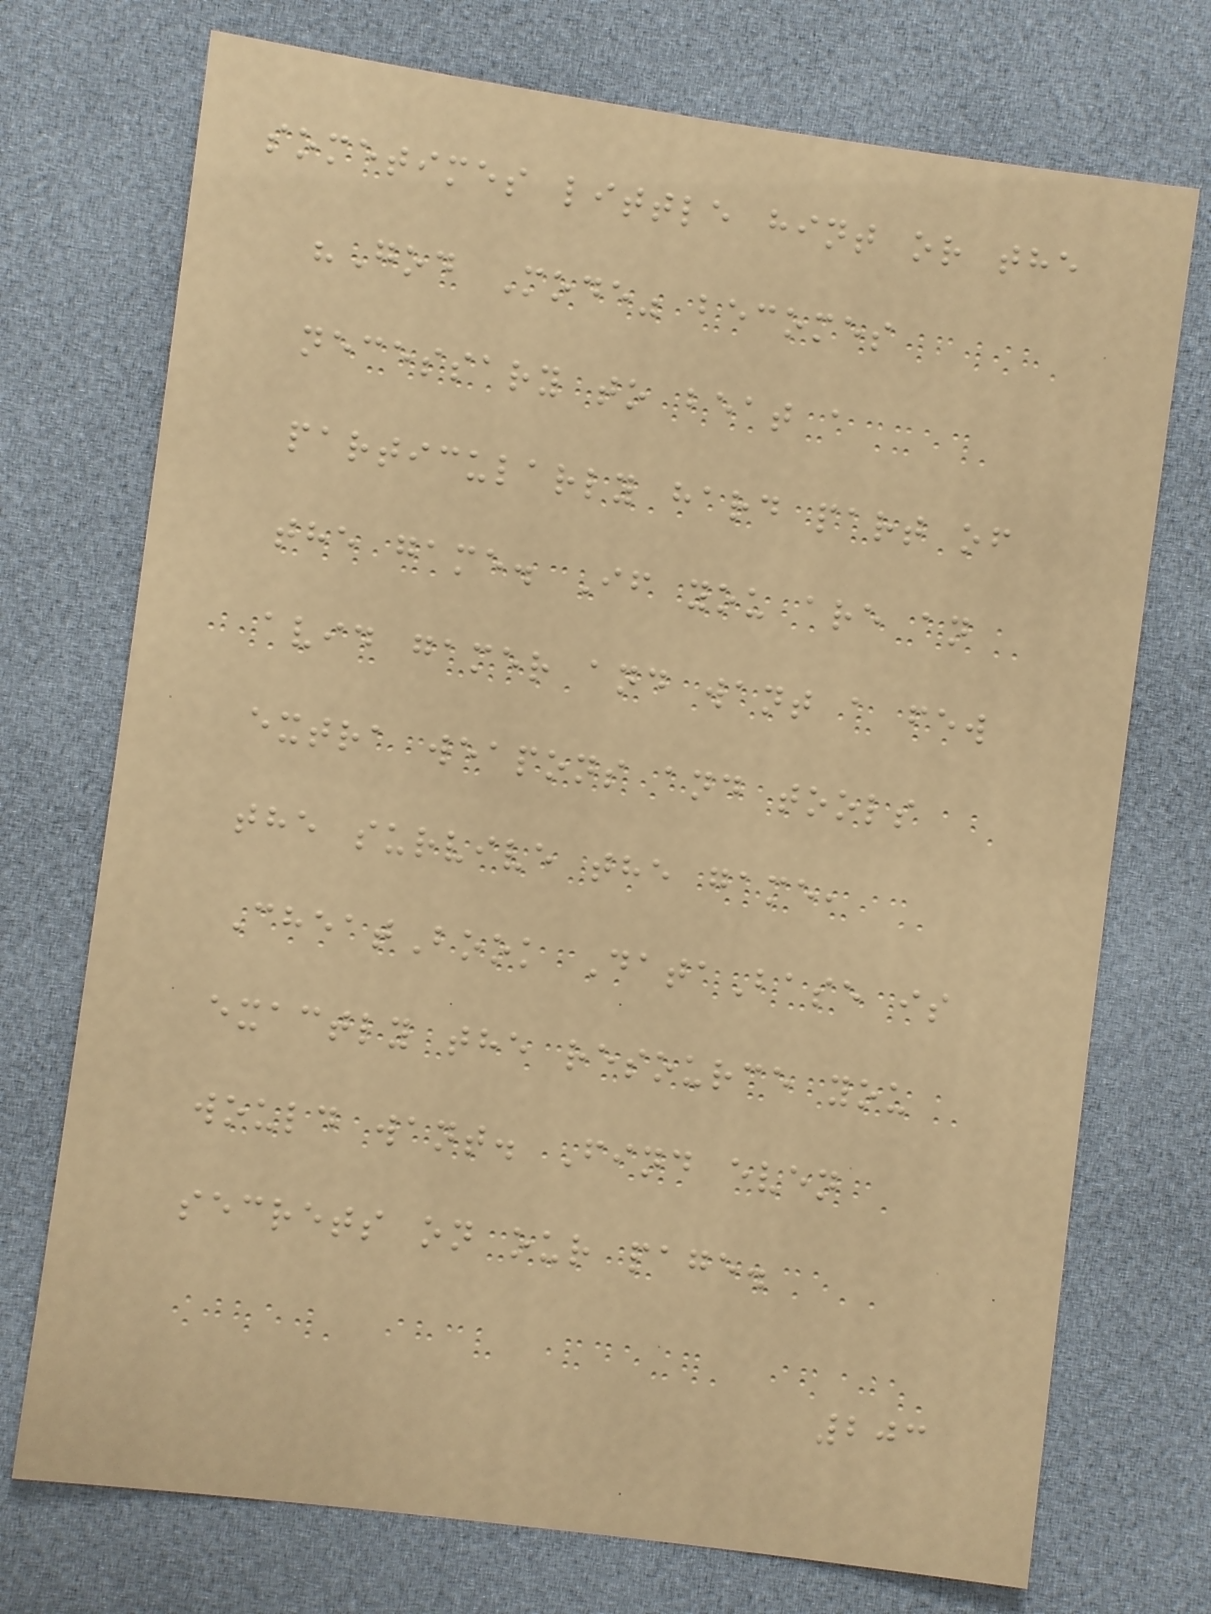sometimes little hint or the
"God Mode" becomes
necessary to beat a
particularly hard part of
the game. If you are an
avid gamer and want a few
extra weapons and tools
the survive the game,
CheatBook DataBase is
exactly the resource you
would want. Find even
secrets on our page.
203
